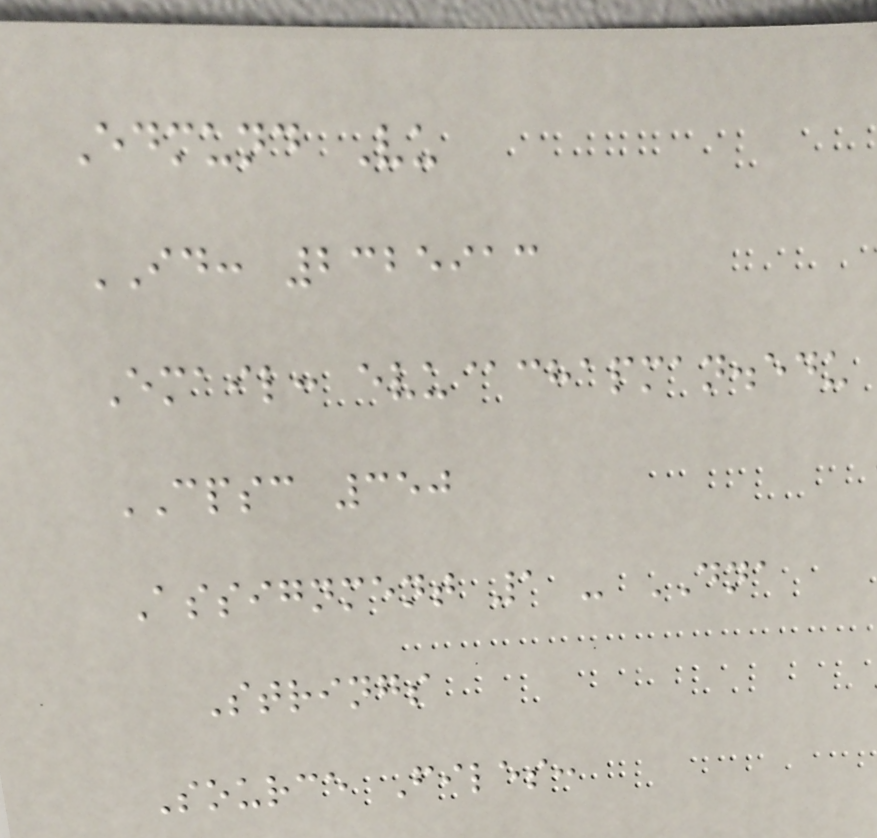Edmund Vu
ID: 2325913
Email: evu@chapman.edu
CPSC 350
Assignment 1 - DNA
Strings
Source Files:
